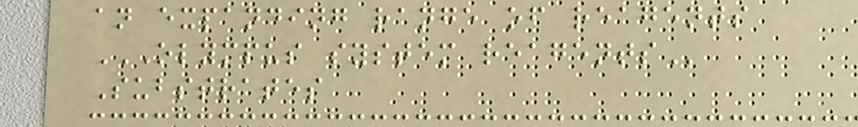an expanding range of reagents
OLYMPUS SYSTEM REAGENTS
Substrates
